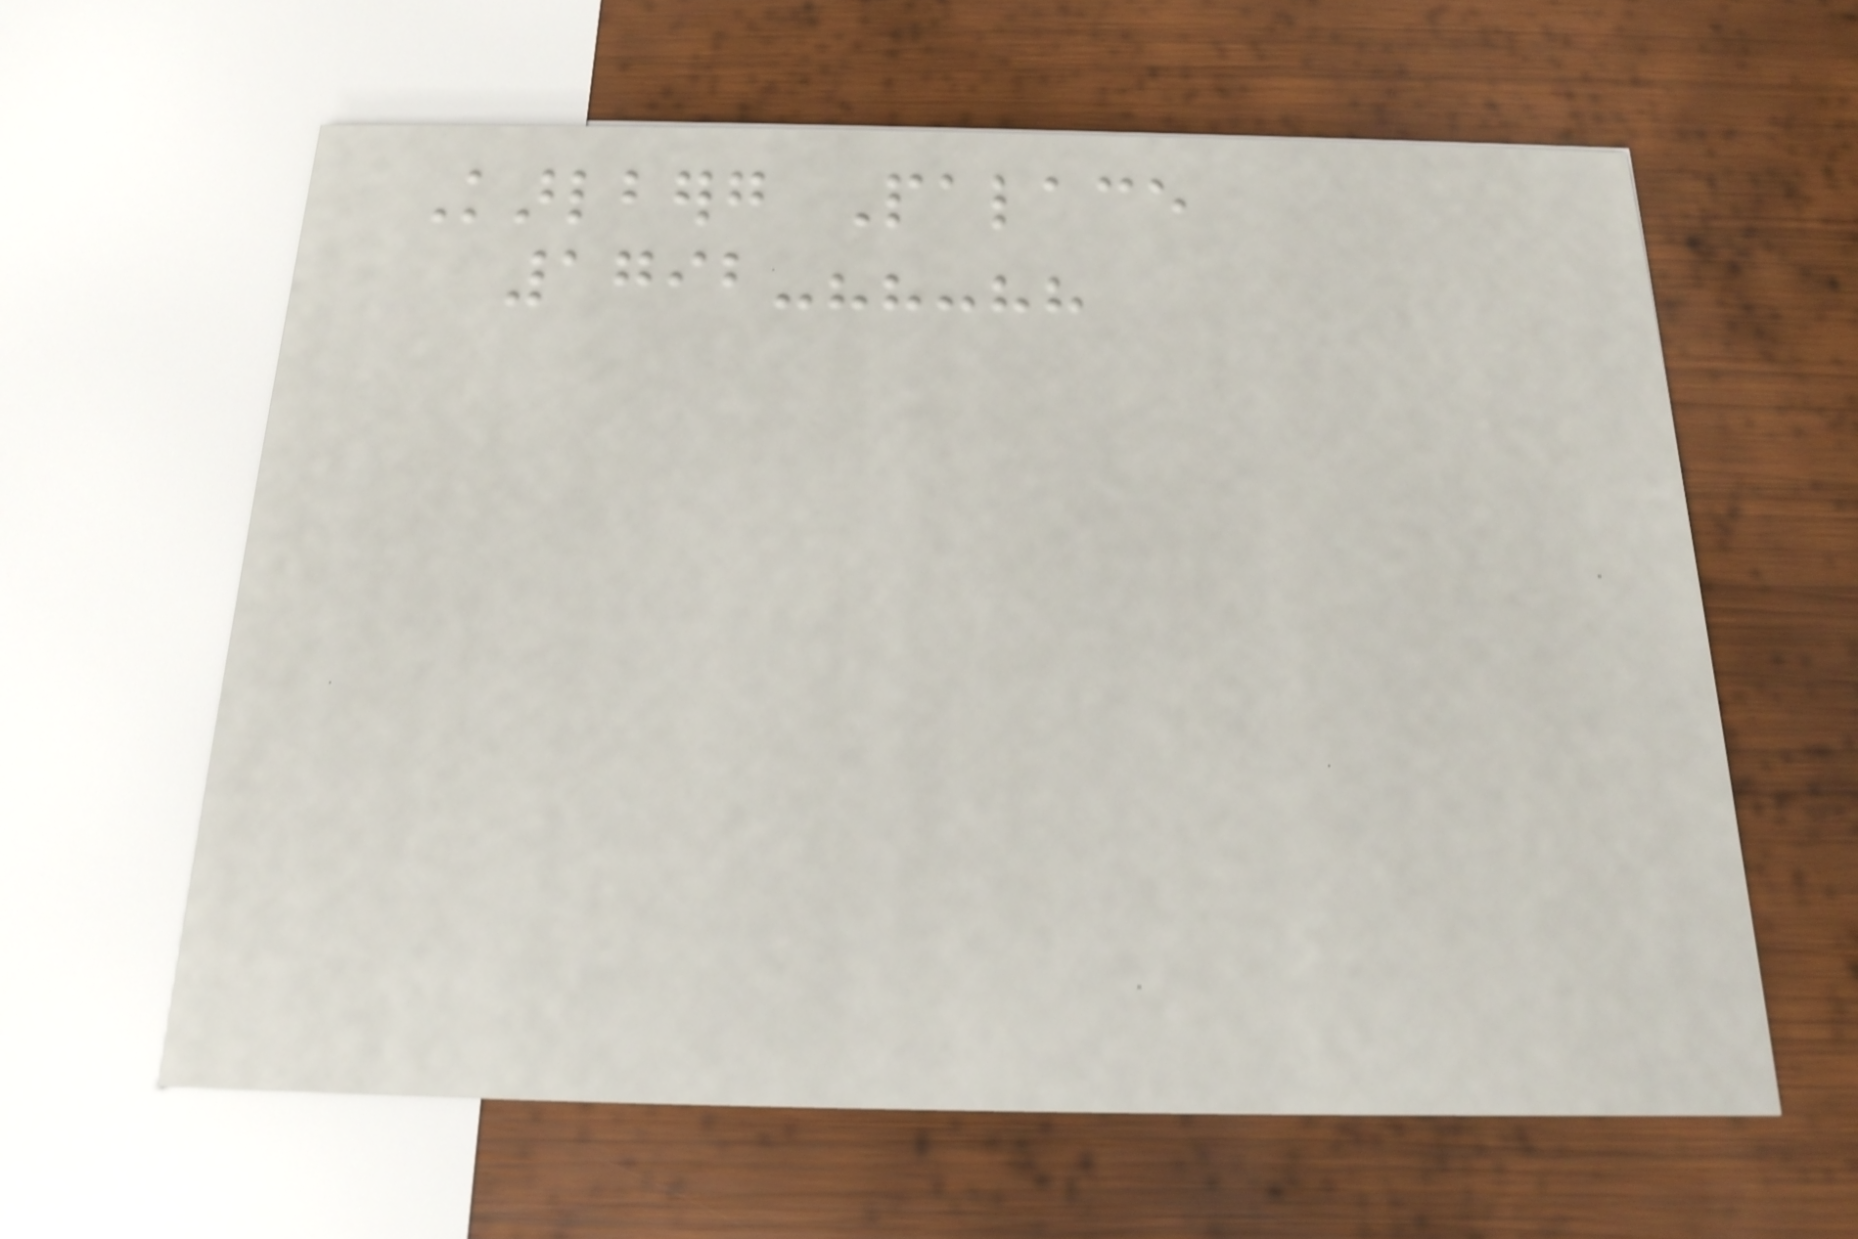Karlberg Palace
1792-??-??
